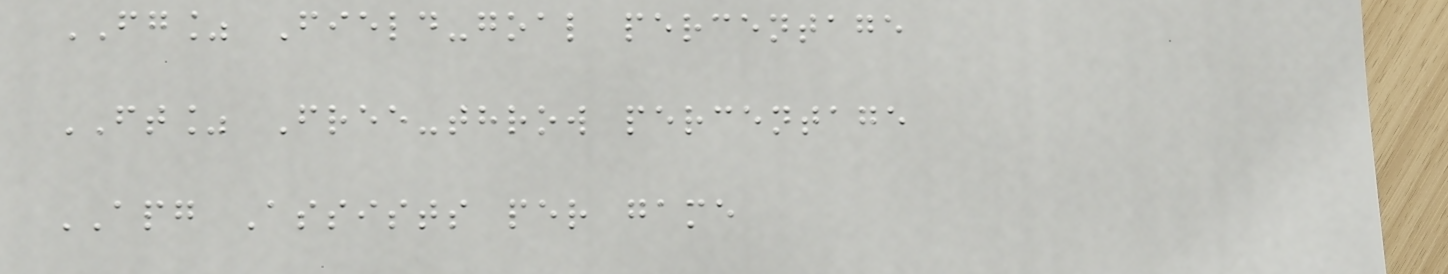FG% Field-goal percentage
FT% Free-throw percentage
APG Assists per game
